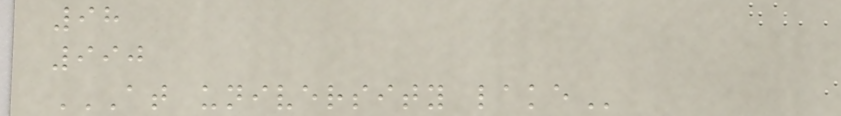98
990
AT UNIVERSITY LAKE
